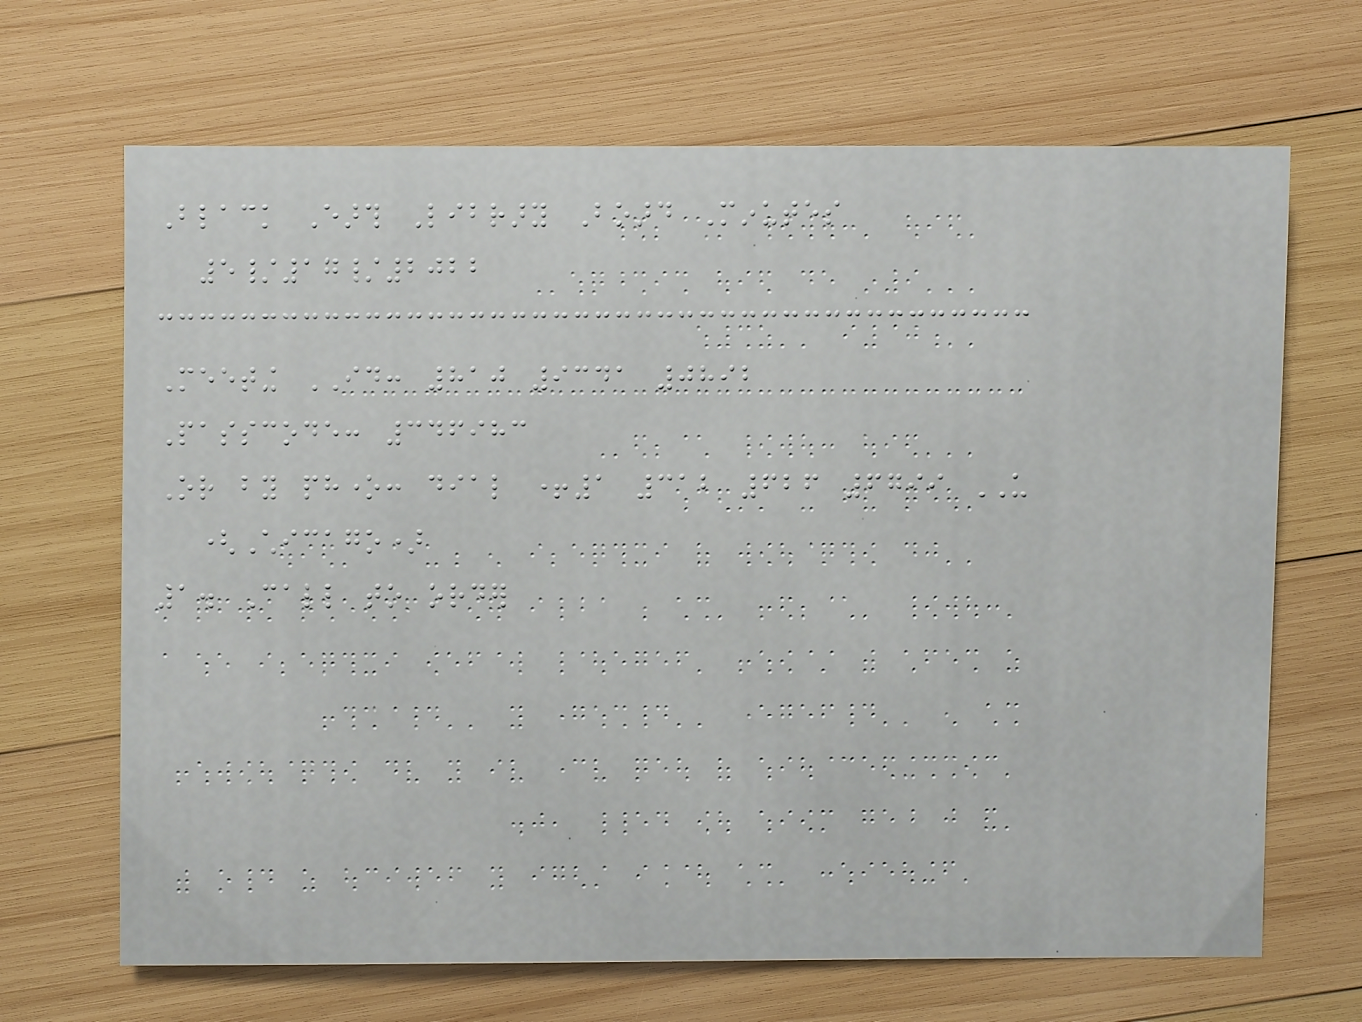Black Earth Library Board Minutes
5/17/2022
Meeting ID: 810 9341 0892
Passcode: 346983
Or by phone: dial +1 312 626 6799 US
(Chicago)
1. Call to order
